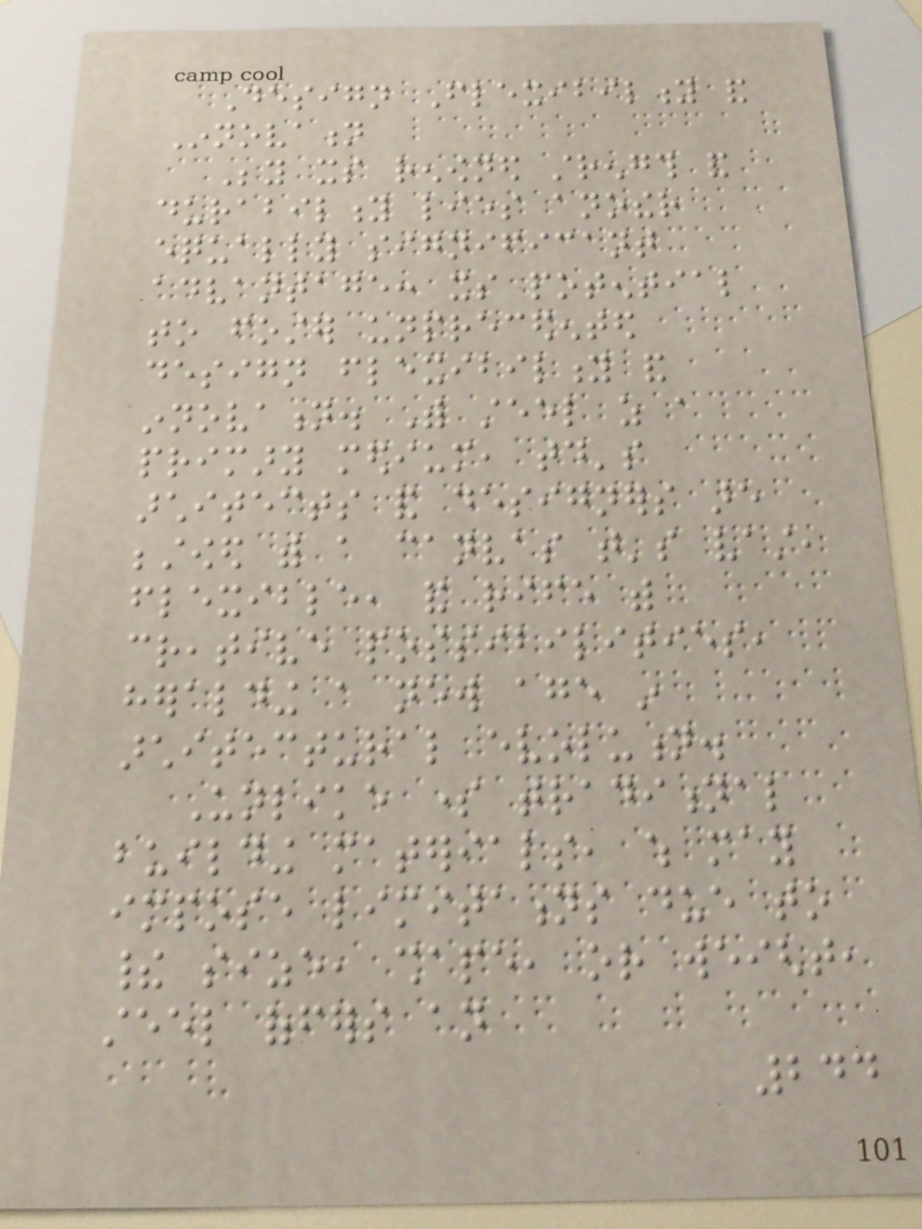Design Flexibility and
Innovation
Beyond its renowned strength and
durability lies another
equally significant
advantage: its potential
to foster unprecedented
design flexibility and
innovation. With steel as a
primary medium, today's
architects and designers are
bestowed with a canvas that's vast,
flexible, and rife with
creative possibilities,
heralding a new age in
architectural evolution.
Unlike some traditional
building materials, which may
impose limitations due to
their size, shape, or weight,
steel offers an
244
